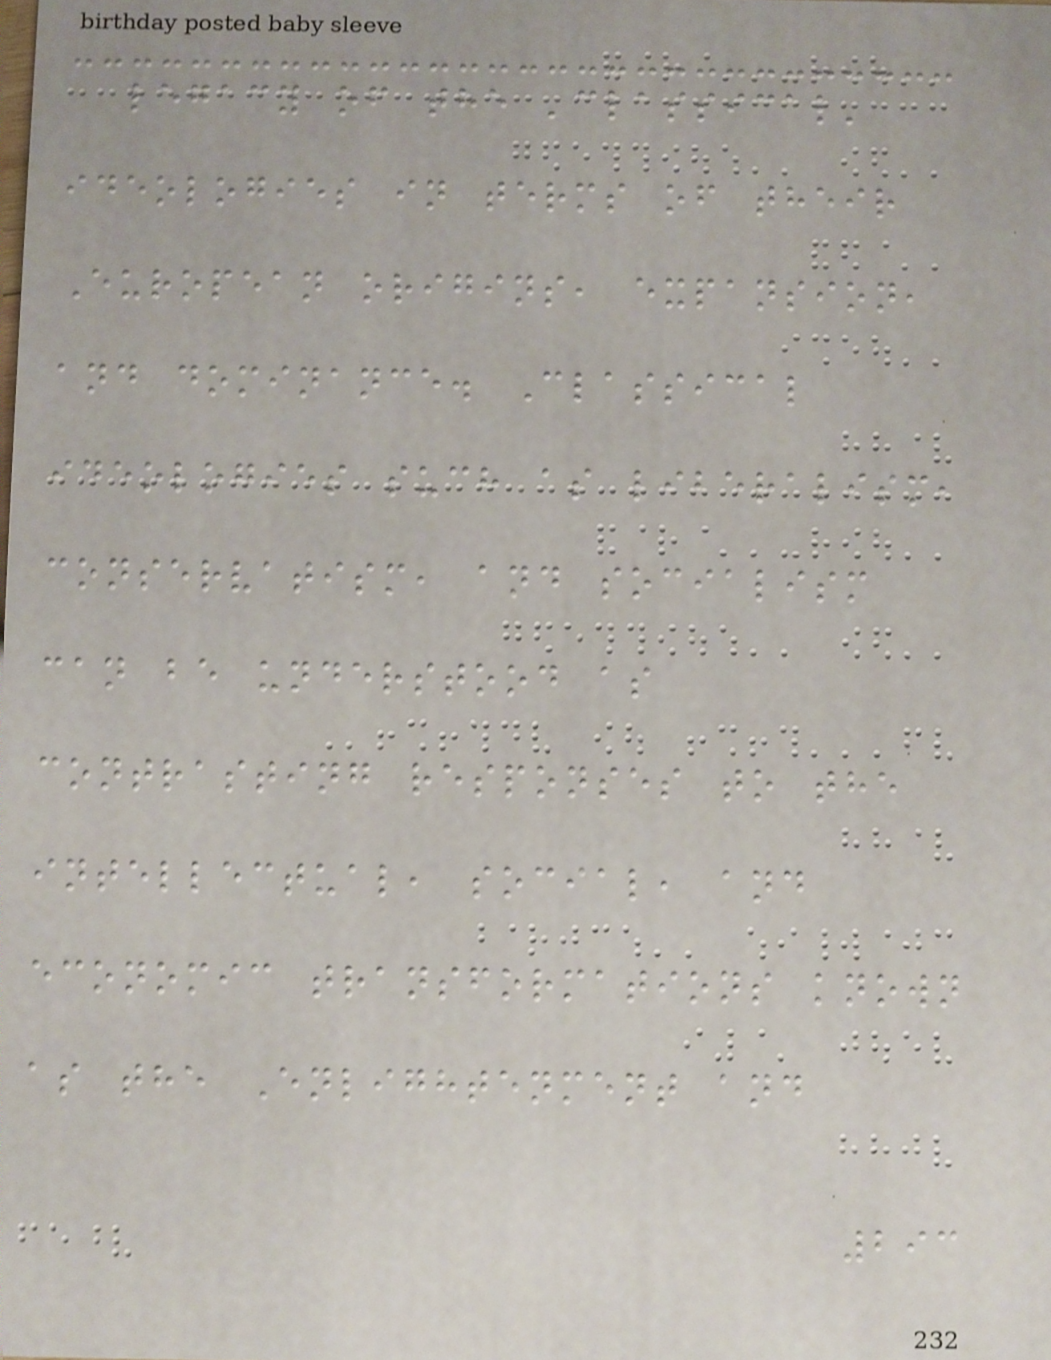legacy of the 'classical'
ideologies in terms of their
European origins, expansion,
and dominance. Classical
ideologies such as liberalism,
conservatism, and socialism
can be understood as
contrasting responses to the
intellectual, social, and
economic transformations known
as the Enlightenment and
293
